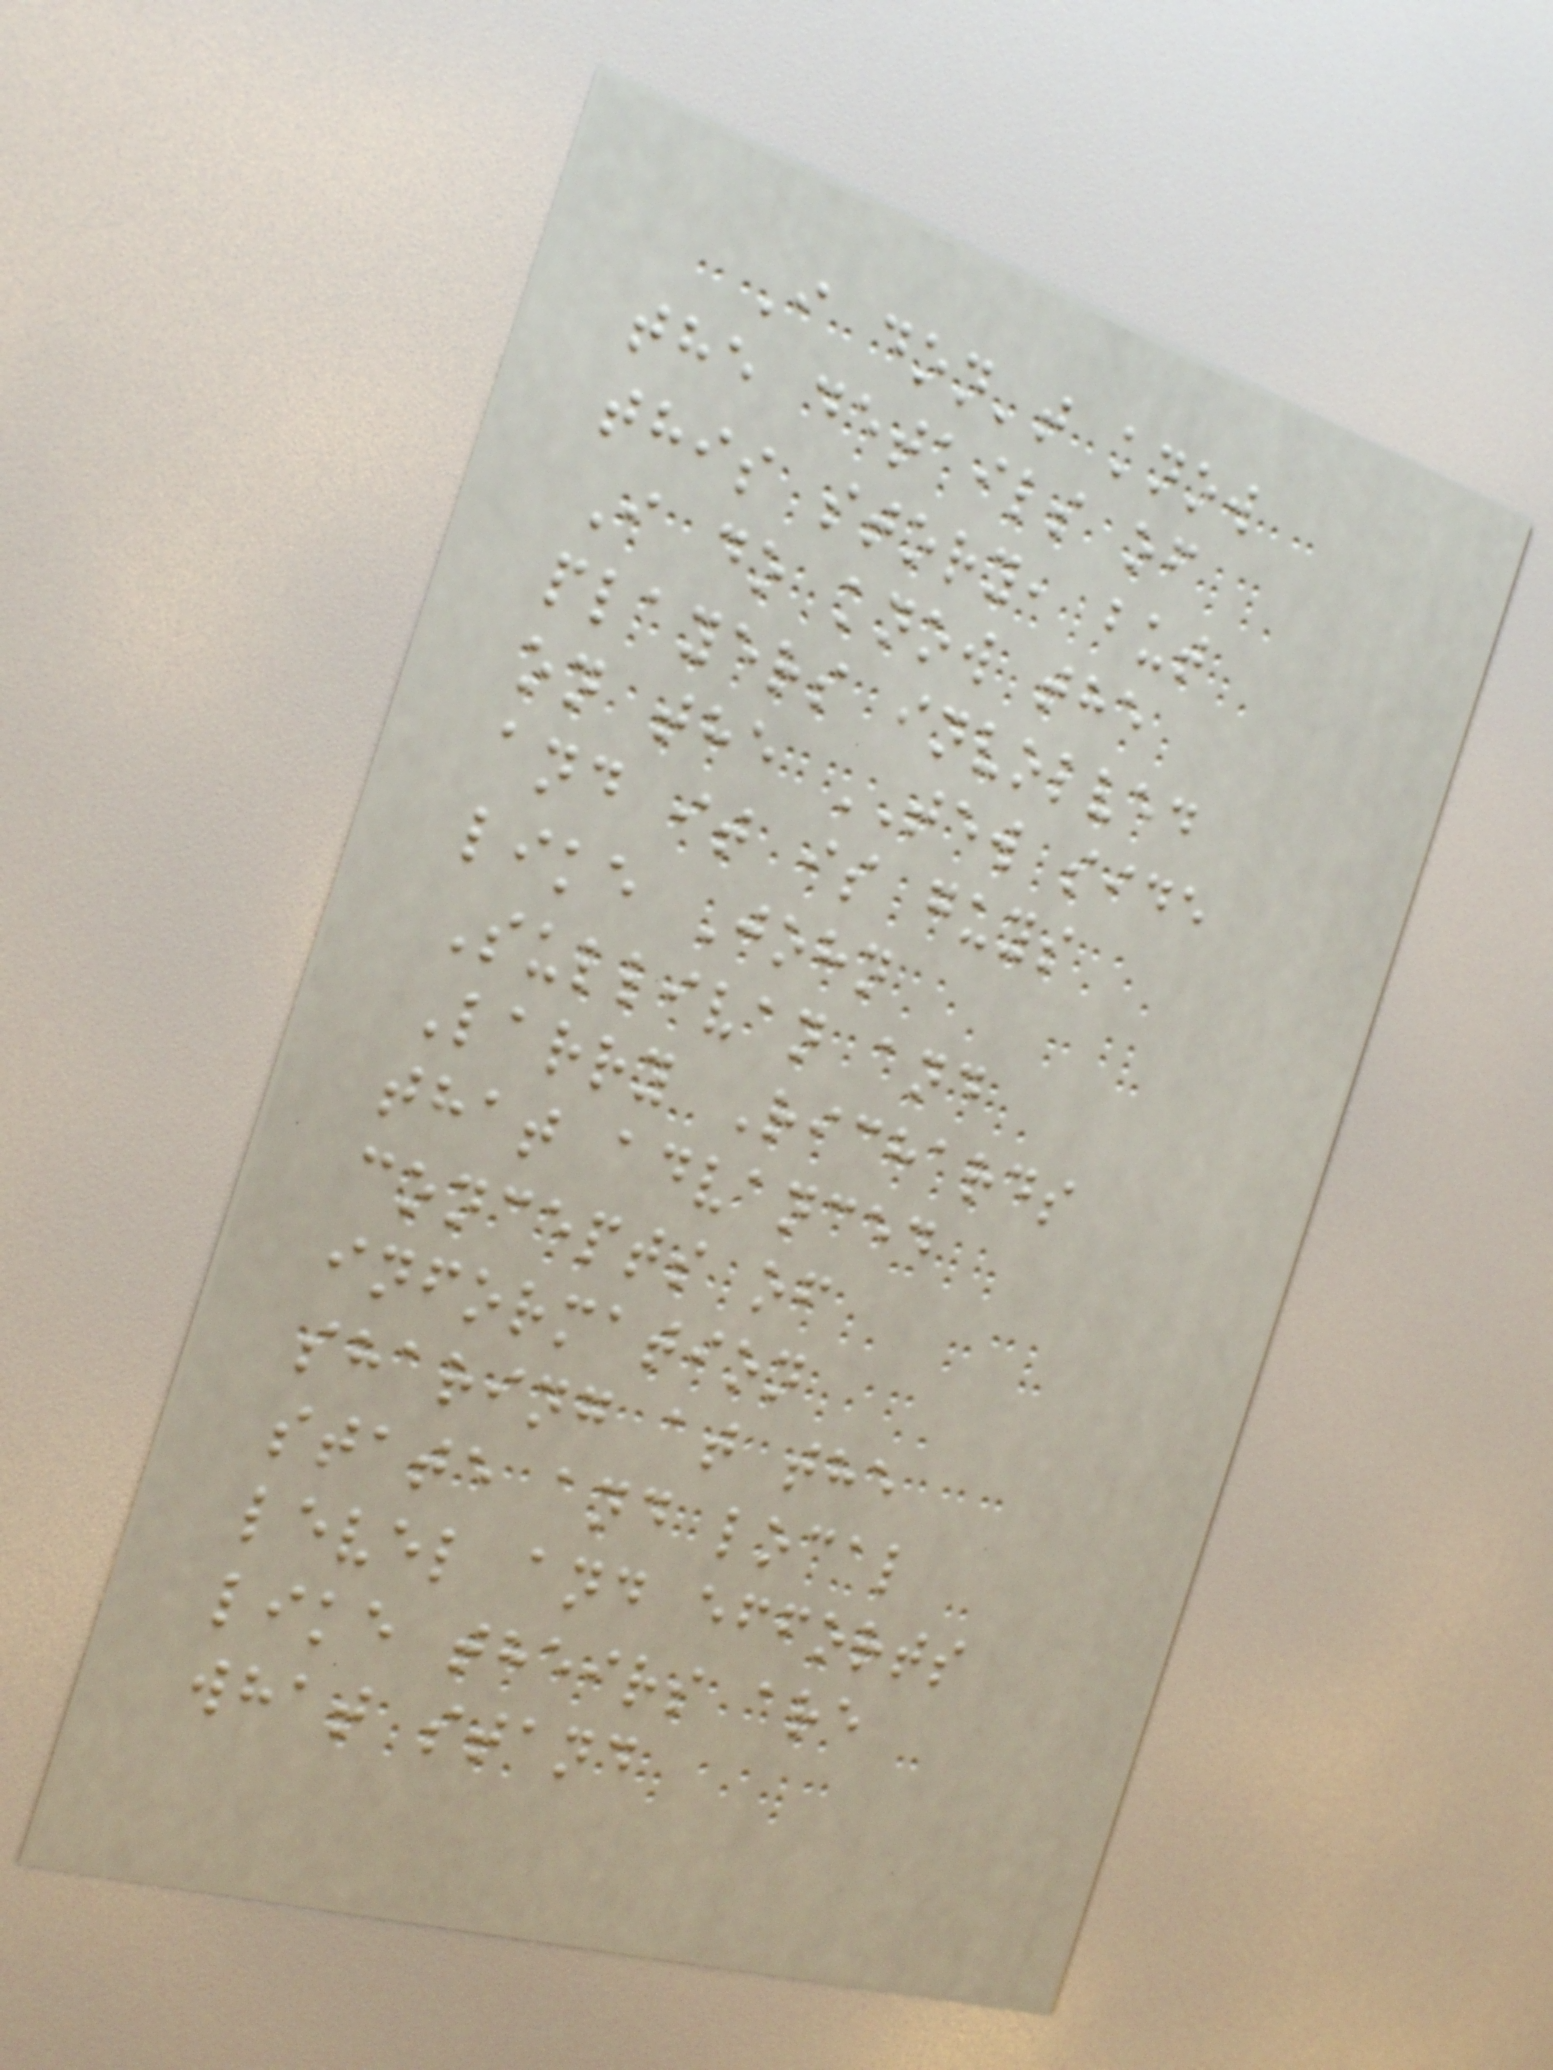I don't know
the details of
this story, but
I do know the
players involved
on the TEW side
and it is guys
like John
Sullivan and
Larry Richards
that advanced
concepts of
information
sharing at the
state and local
level and efforts
like theirs are
what stand
